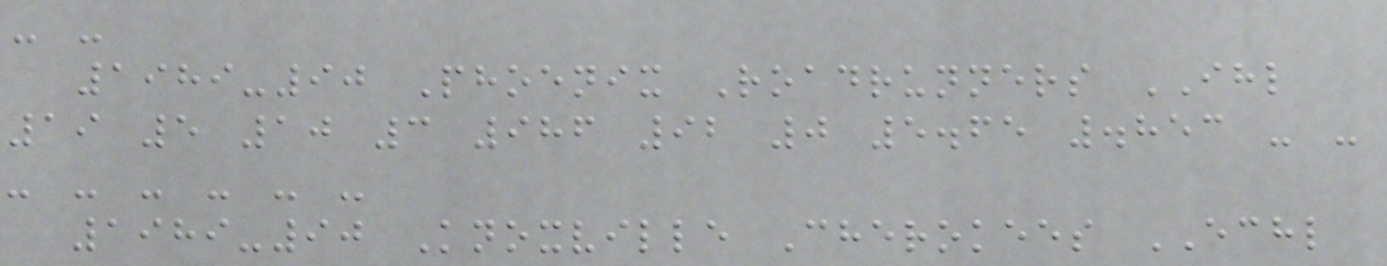- -
1989-90 Phoenix Roadrunners IHL
19 5 10 3 986 92 0 5.65 .853 - -
- - - - - -
1989-90 Knoxville Cherokees ECHL
